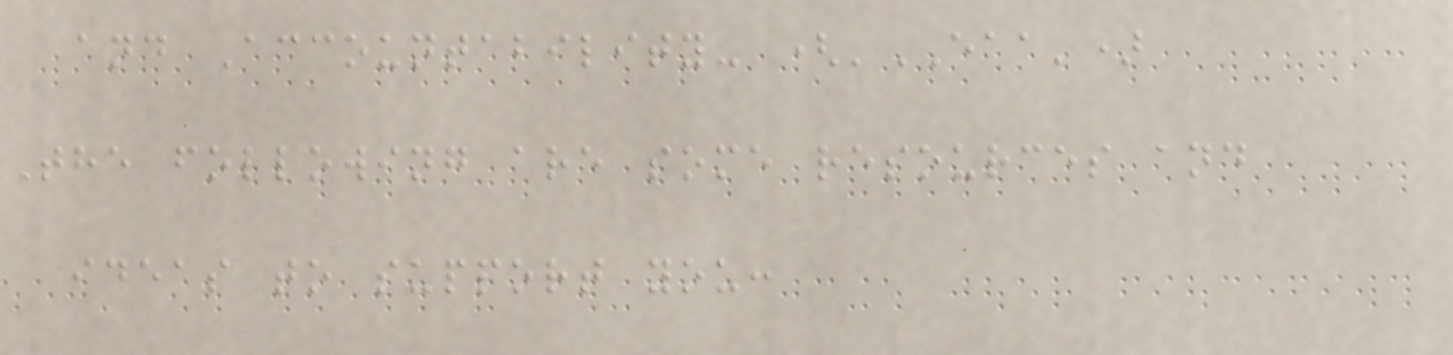and Accountability- ('EAA')
The following are some resources and
ideas to support you:
